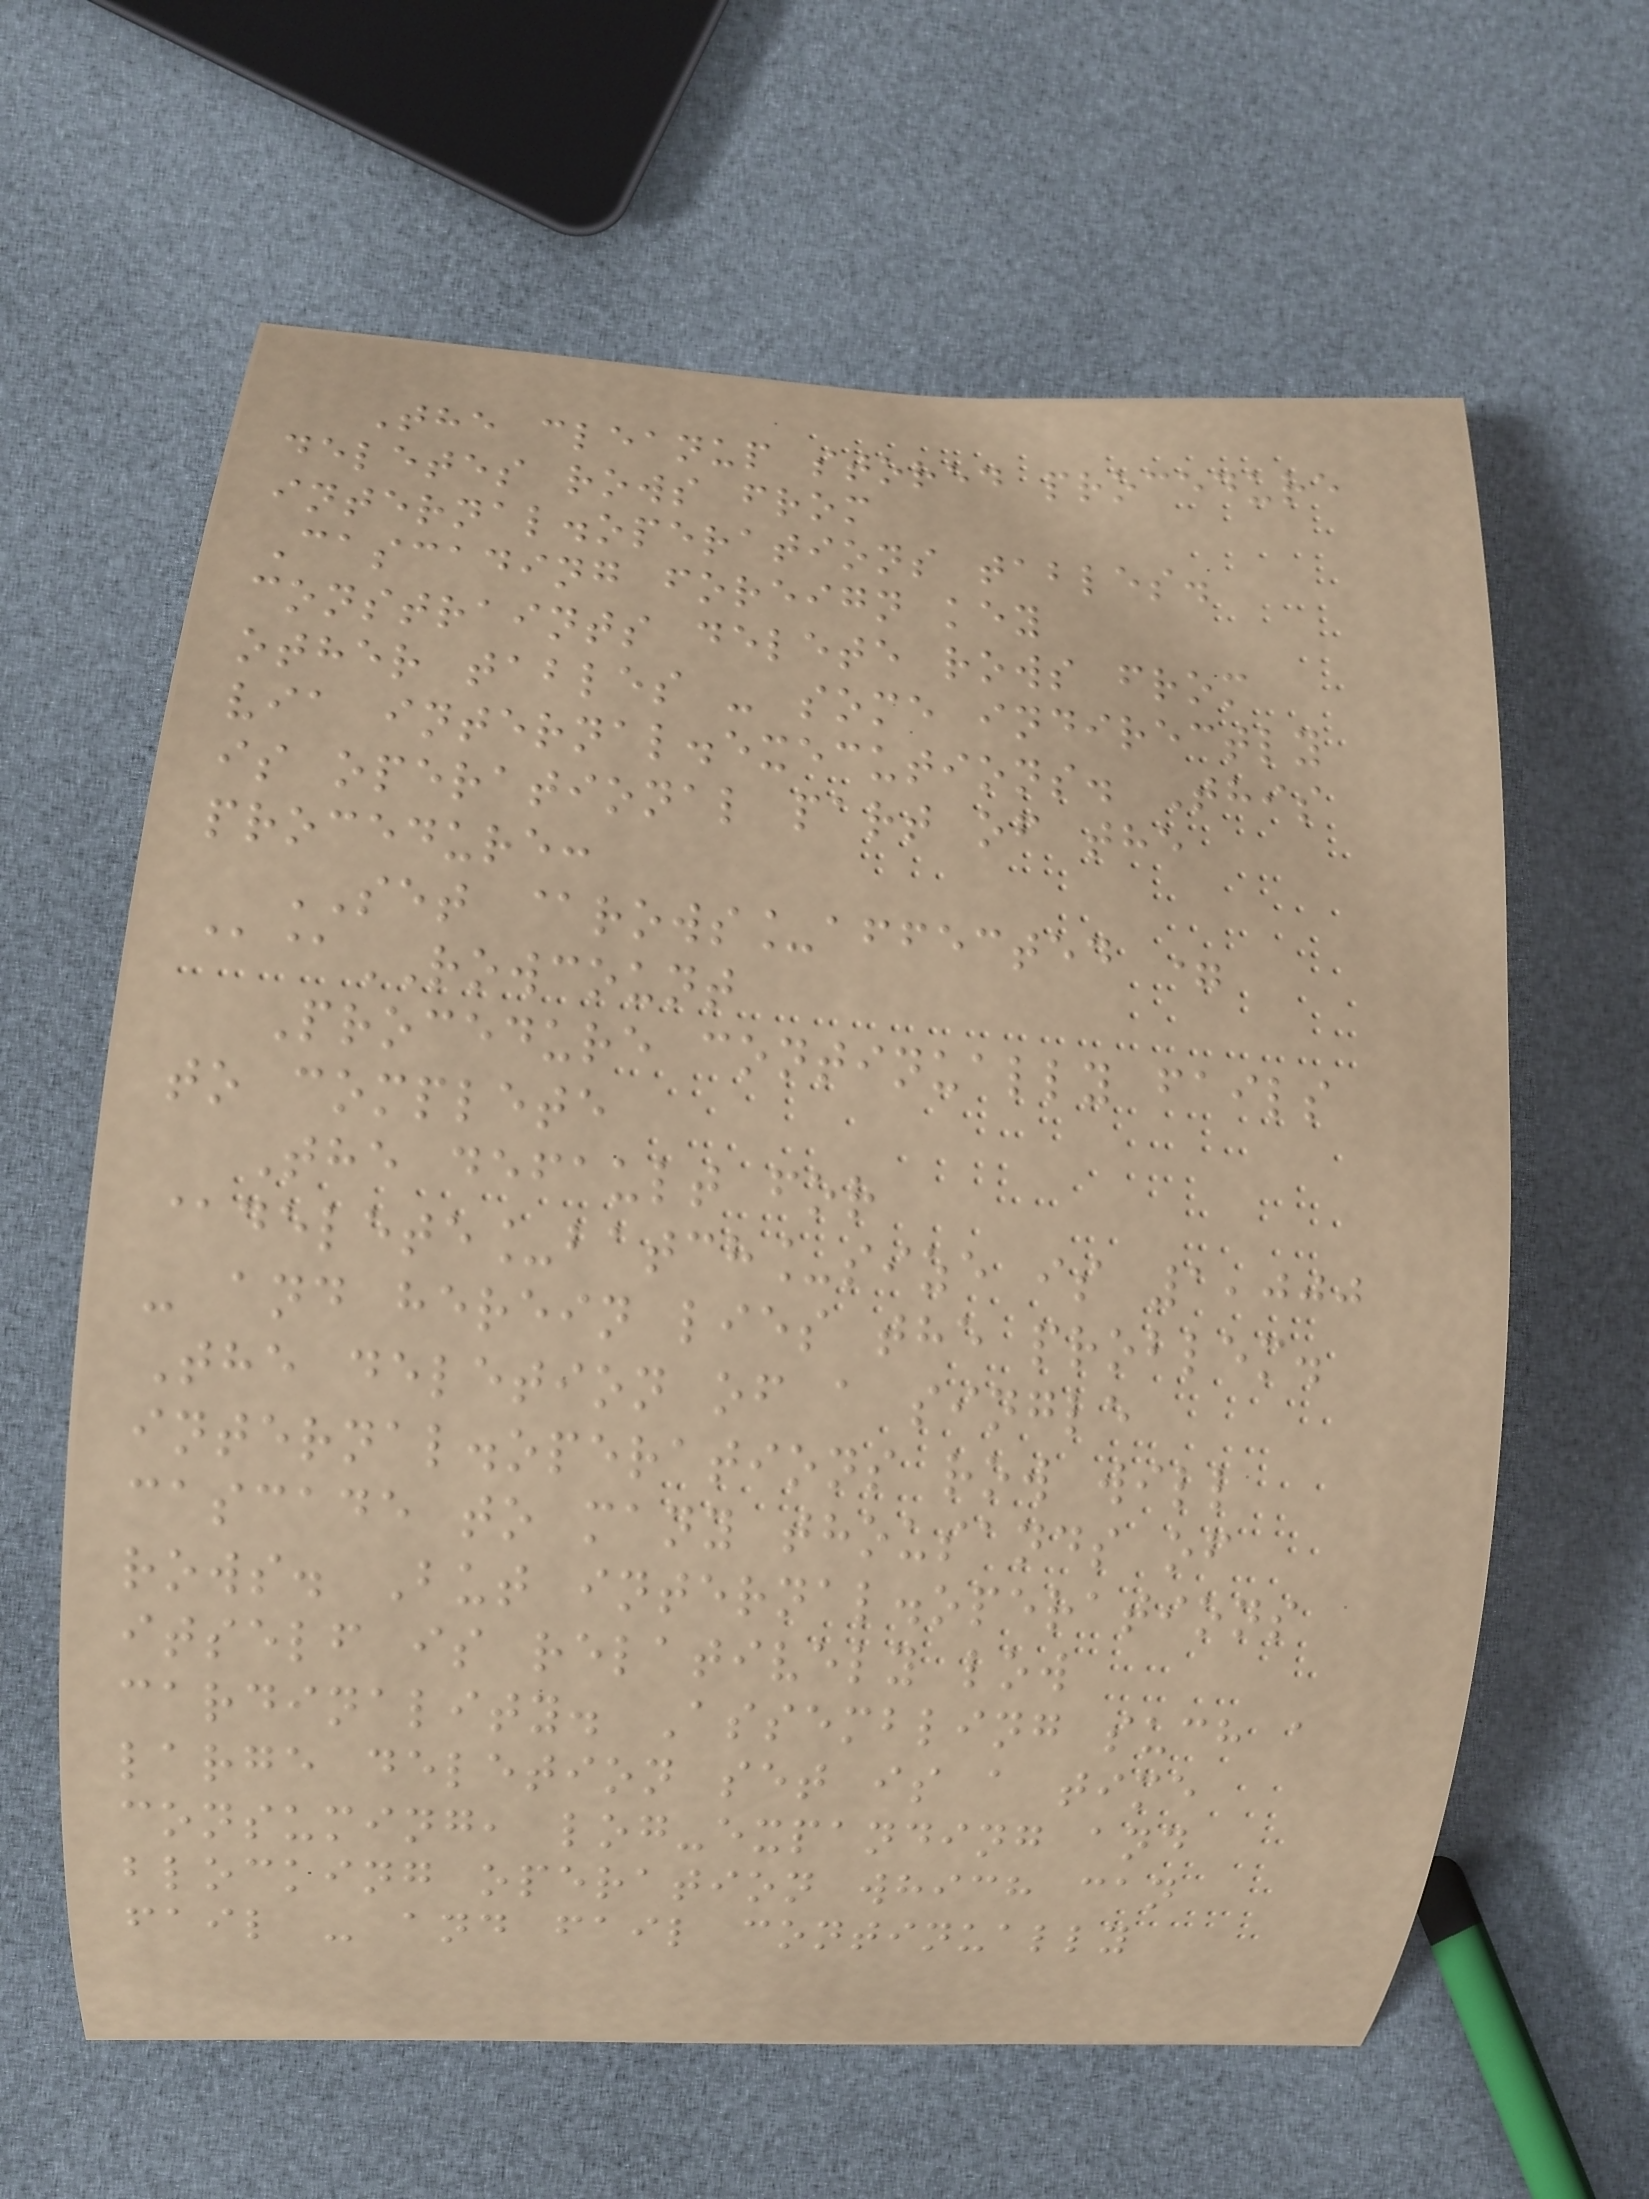The cleanup stored procedure
deletes rows from
internal.operations tables.
Cascading foreign key
constraints delete rows from
other tables - some indirectly
via internal.executions. This
is operational part of the
procedure:
SET @rows_affected =
@@ROWCOUNT
Procedure continually fails
to complete
The default for
@delete_batch_size is 1,000
- and herein lies the problem.
The deletion of a single
internal.operations row will
cascade to many thousands of
rows. But internal.operations
itself is relatively low
cardinality. Assembling such a
large deletion set is a time
consuming, log-expanding and
blocking operation which can
fail - and fail continually
